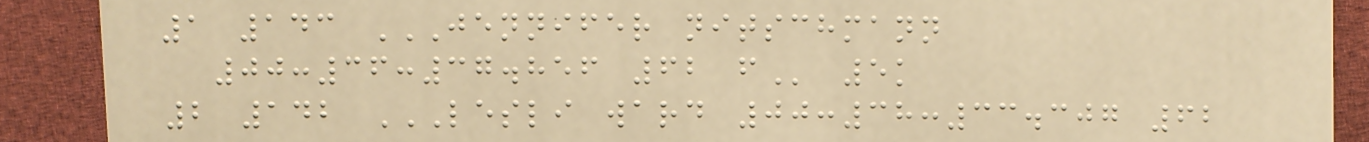1 143 JENNIFER NITSCHMANN
00:36:37.856 62 F 5k
2 142 LESLI WARD 00:38:33.307 62
